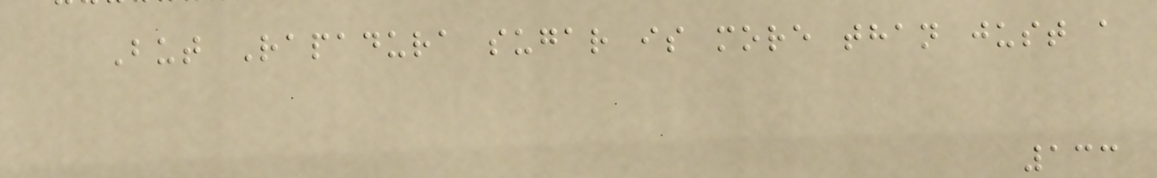But Rapadura sugar is more than just a
133
